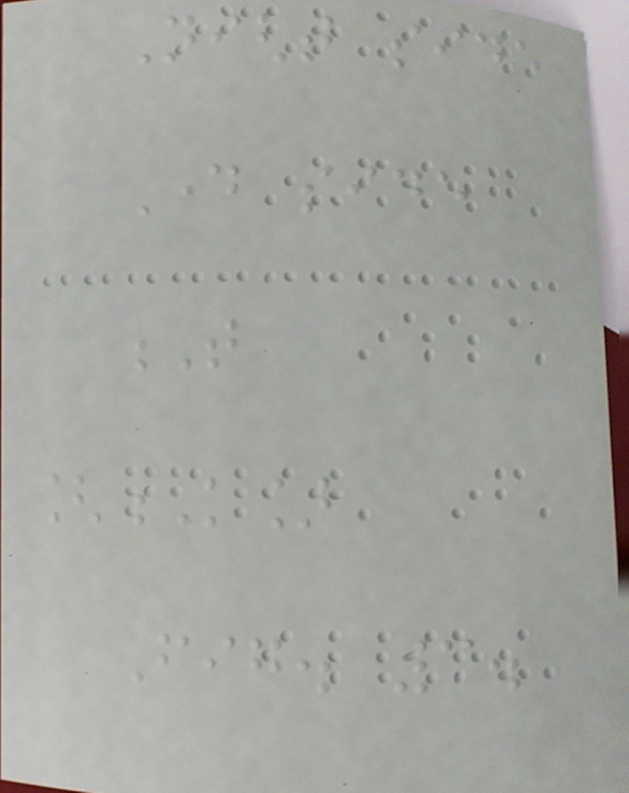Night side
Day side
T
[K]
Fig. 3.
